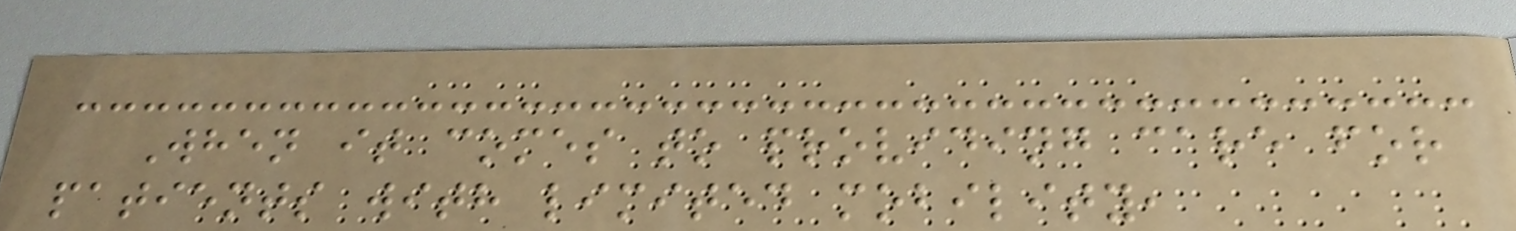When it comes to providing care for
patients with limited mobility,
